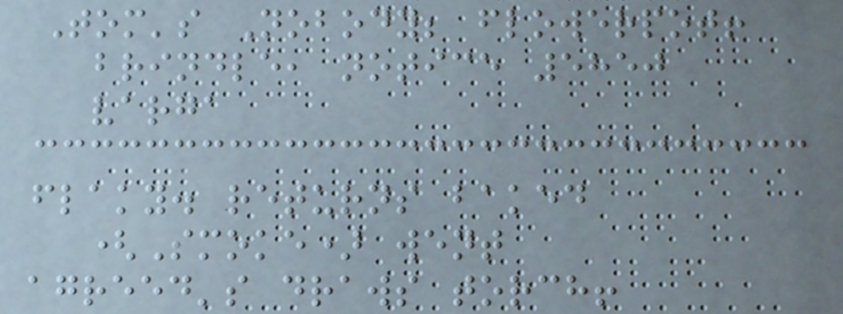Tom's Nobody; flowerpot!
brindle, notice 5850
varga
flaky. returns baked
(Smoke) went
agreed's draws torch!
